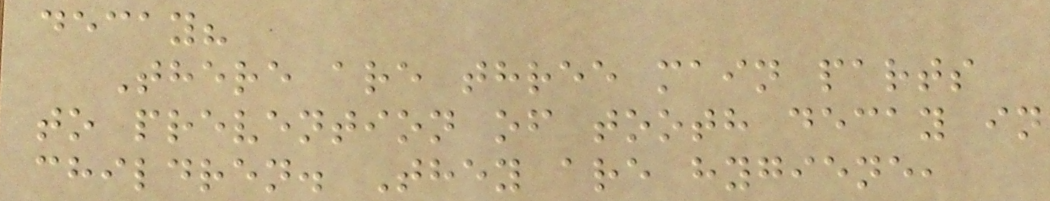decay?
There are three main parts
to prevention of tooth decay in
children. They are hygiene,
